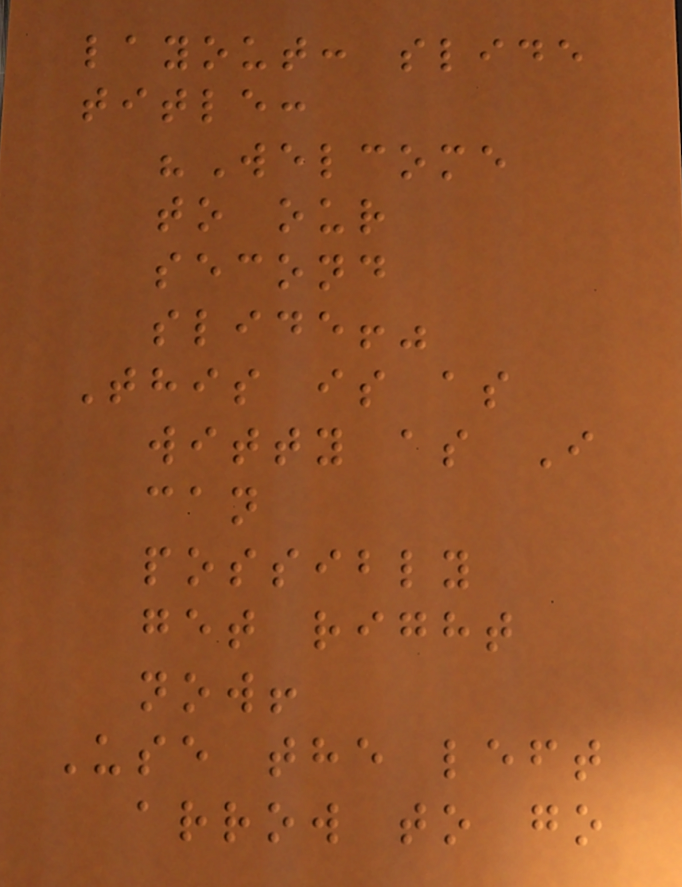layout: slide
title:
"Welcome
to our
second
slide!"
This is as
witty as I
can
possibly
get right
now!
Use the left
arrow to go
